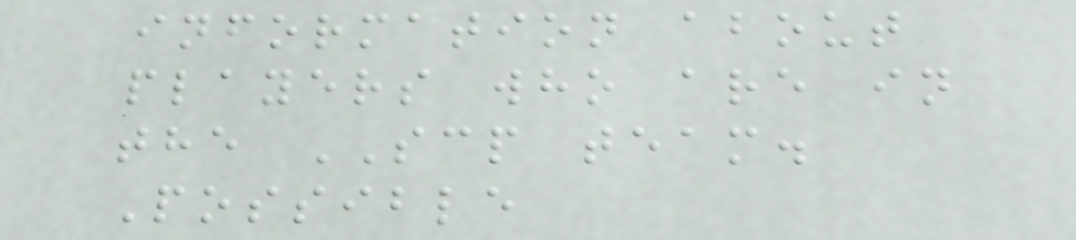information about
players who are in
the SCP team.
Possible
